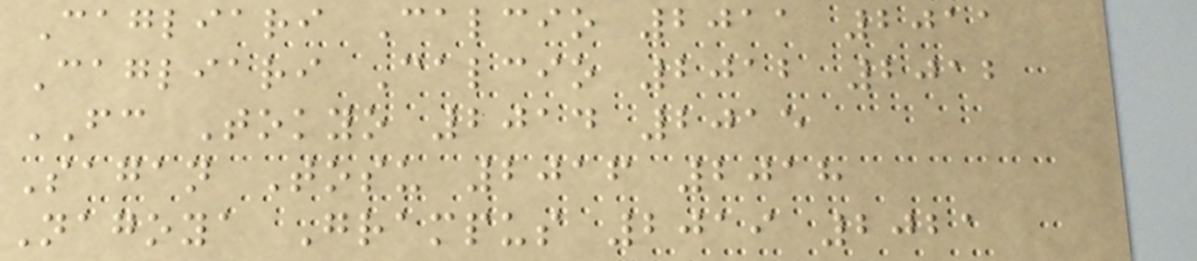Cagliari Calcio 2011 2011
Cagliari Calcio 2012 2012
FC Tokyo 2014 2015
Sagan Tosu 2016 2018
Nagoya Grampus 2019 2021
